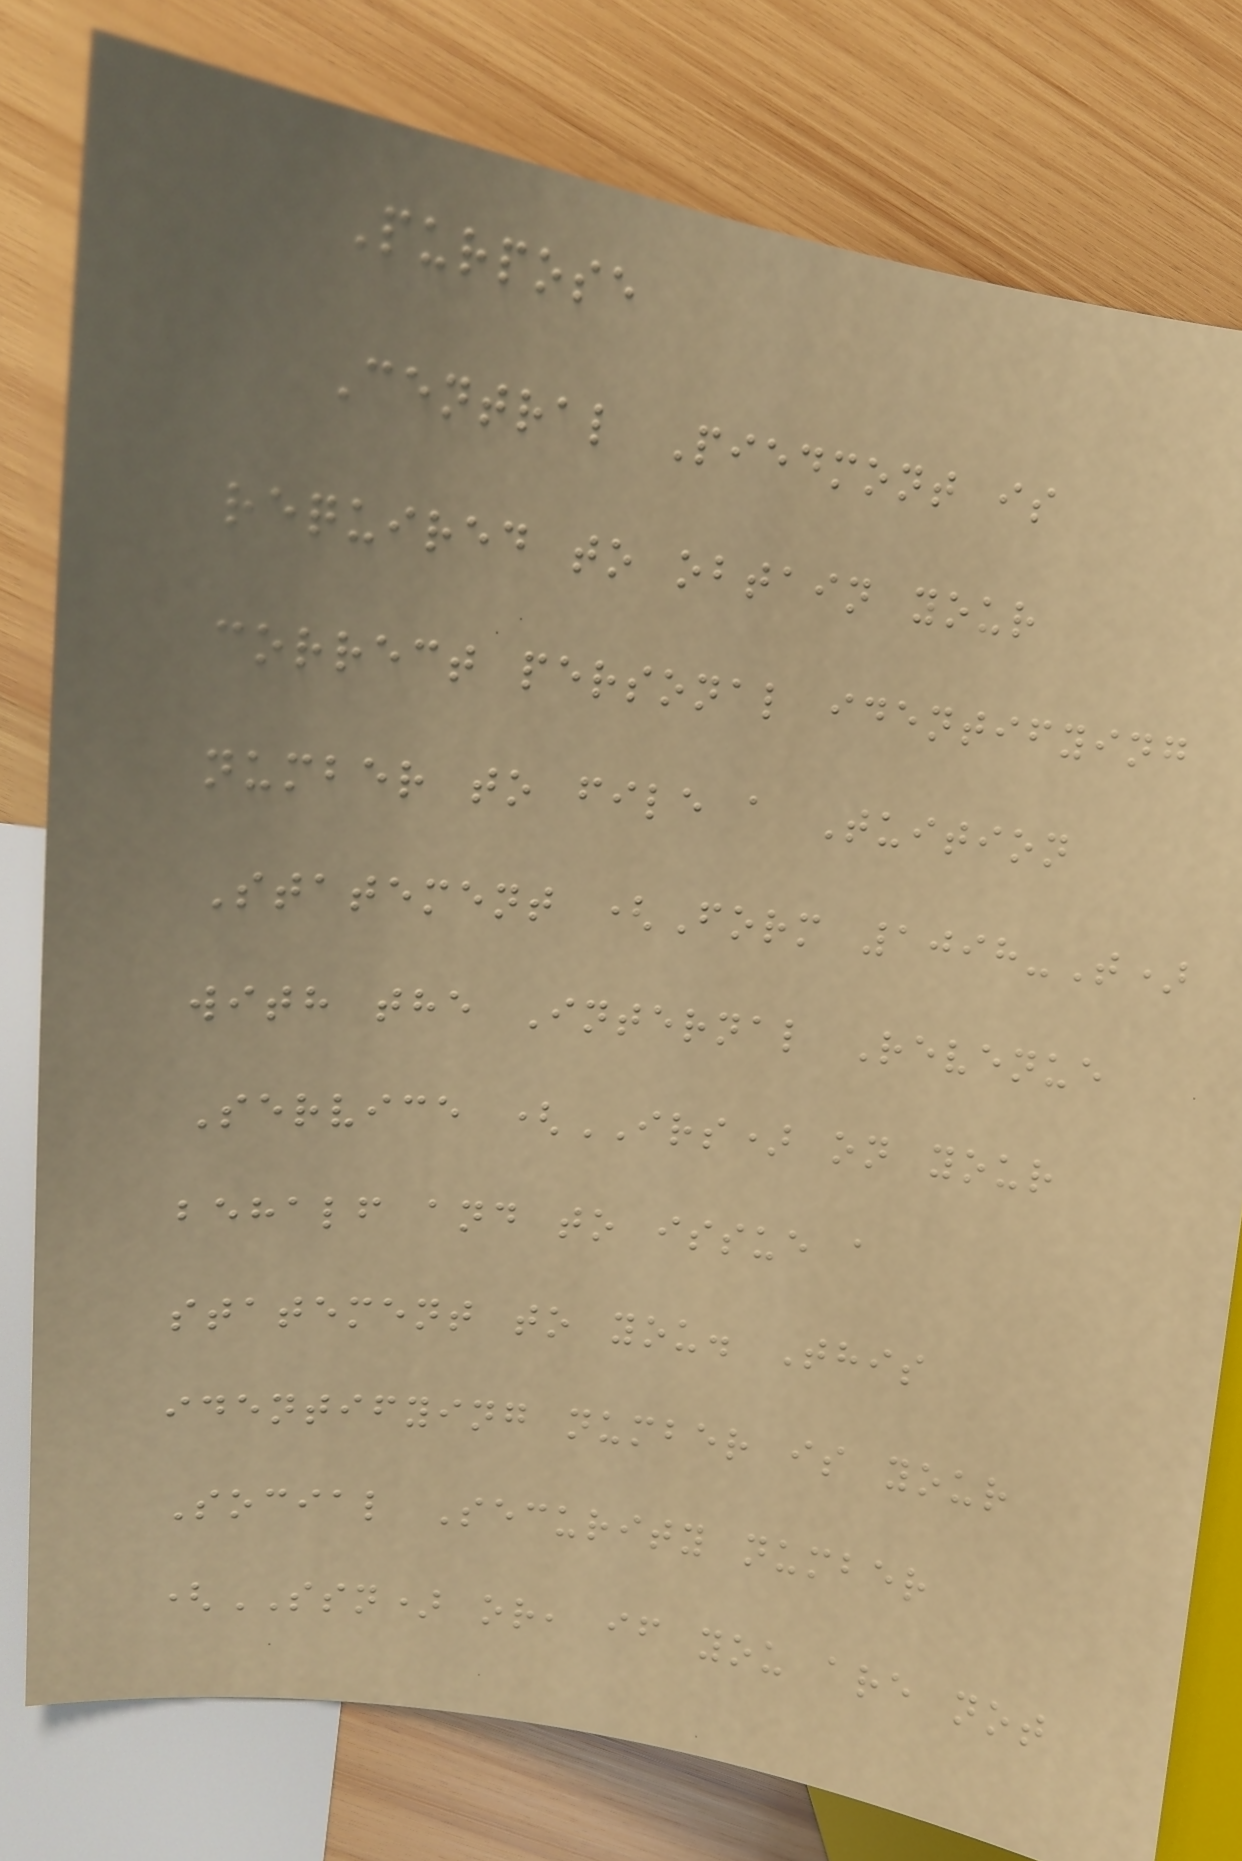Purpose
Central Piedmont is
required to obtain your
correct personal identifying
number to file a Tuition
Statement (Form 1098-T)
with the Internal Revenue
Service (IRS) on your
behalf and to issue a
statement to you. This
identifying number is your
Social Security number
(SSN) or, if you are not
